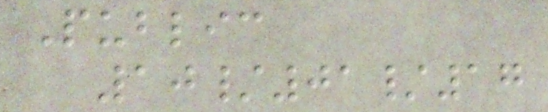Public
10/01/17
